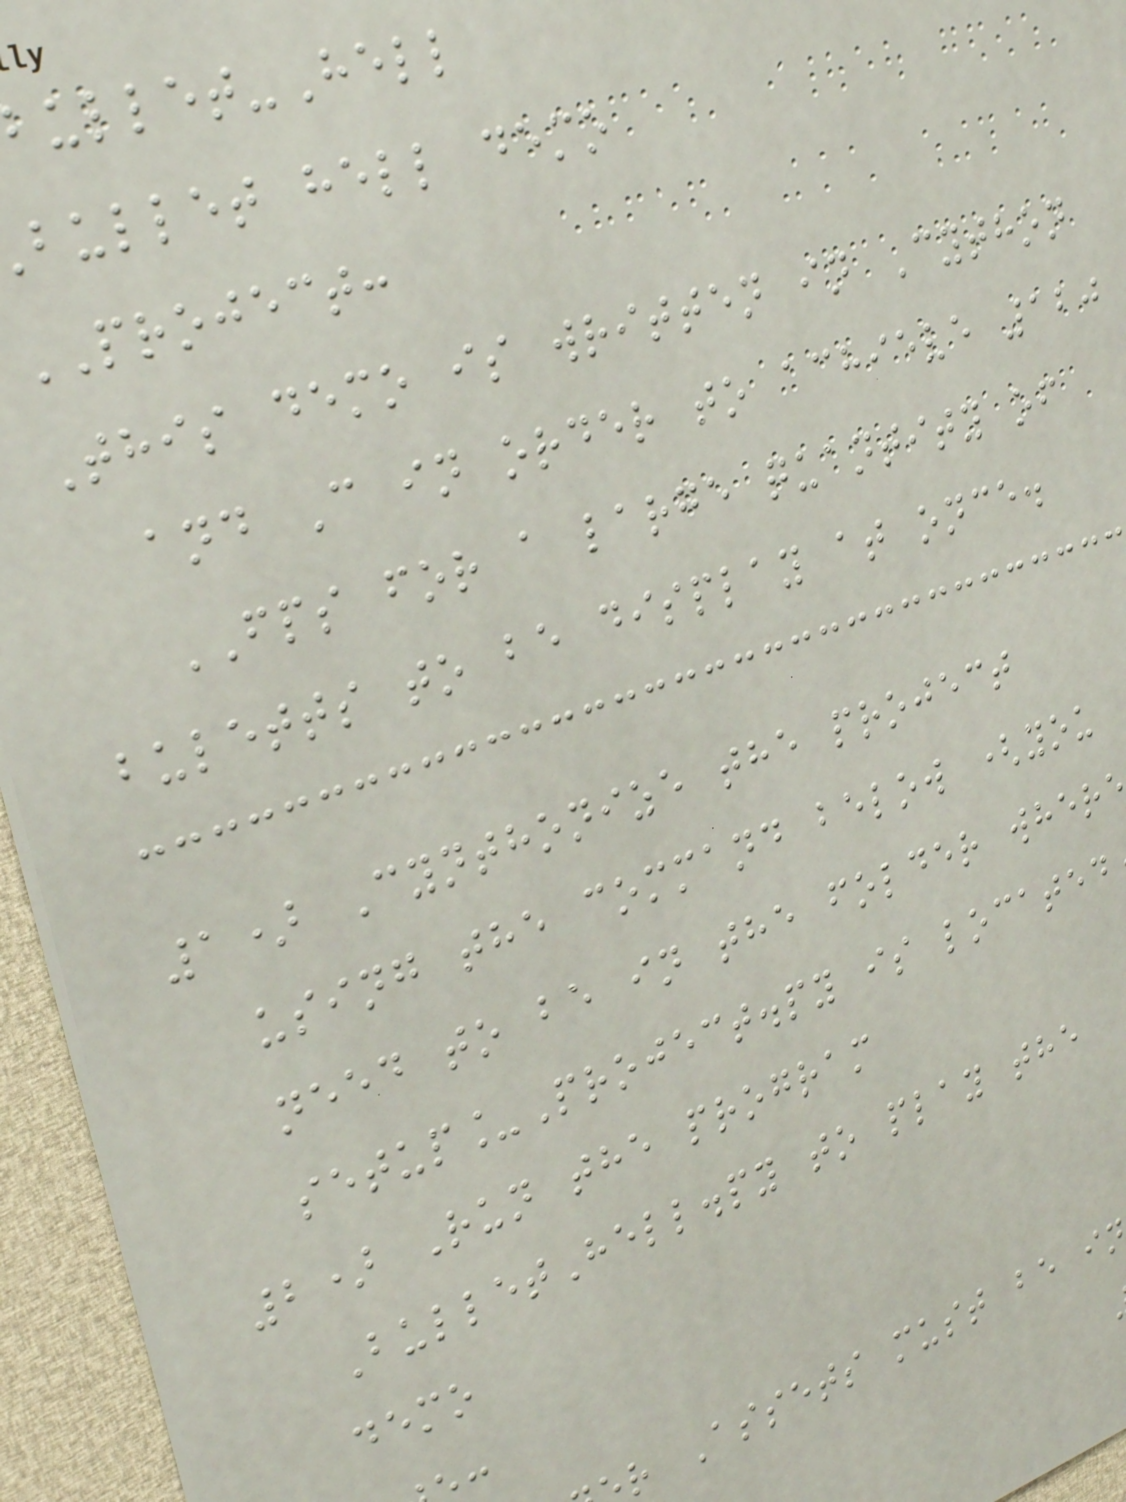ullet-Hell
bullet hell demo
PROJECT:
This demo is written in Cython
and C in order to achieve 120
FPS for a large quantity of
buletts to be display at once.
1) Cynthonize the project
using the command below (you
need to be in the folder where
setup_Project.py is located
2) Run the program
BulletHell.py to play the
demo
r Assets must be in
